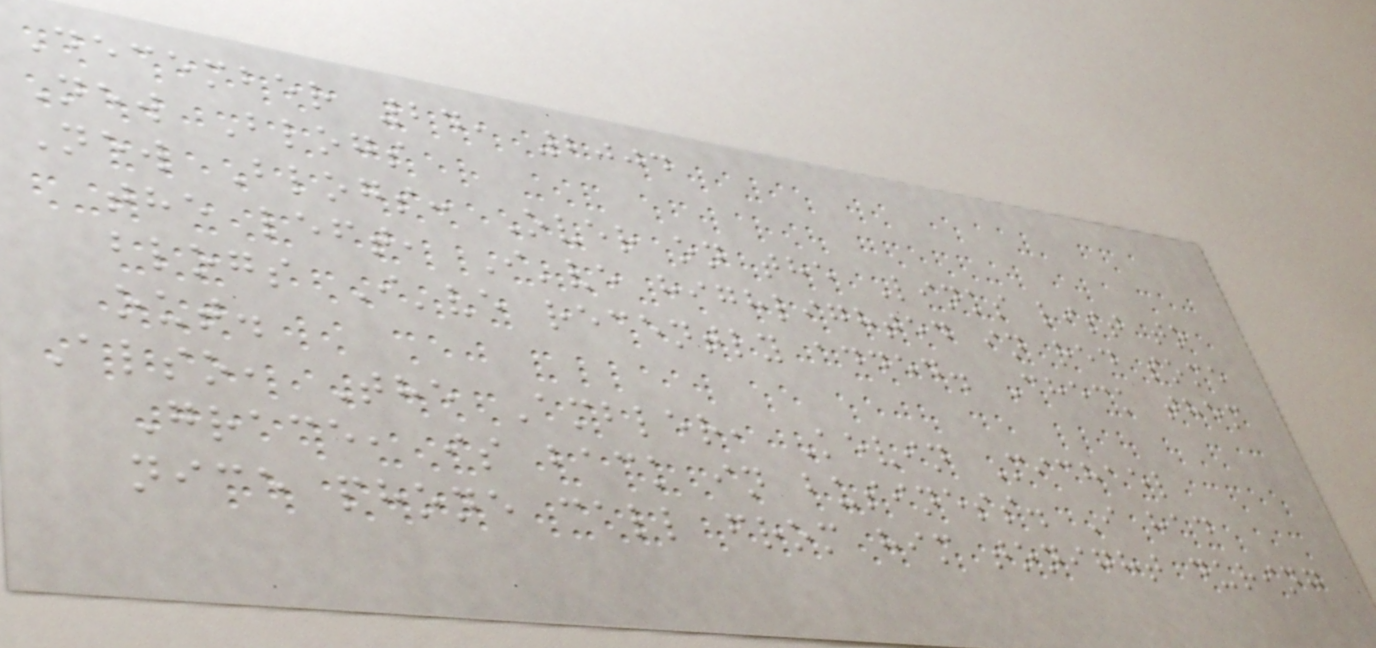December 24, 2004
New Blogs
New Blogs: Over on the Links list to
the left, I've highlighted in red some
blogs I've recently added. Check them
out.
Also, The Ambler, Kevin Michael
Grace, is back in business. I had
nice phone call from him tonight during
